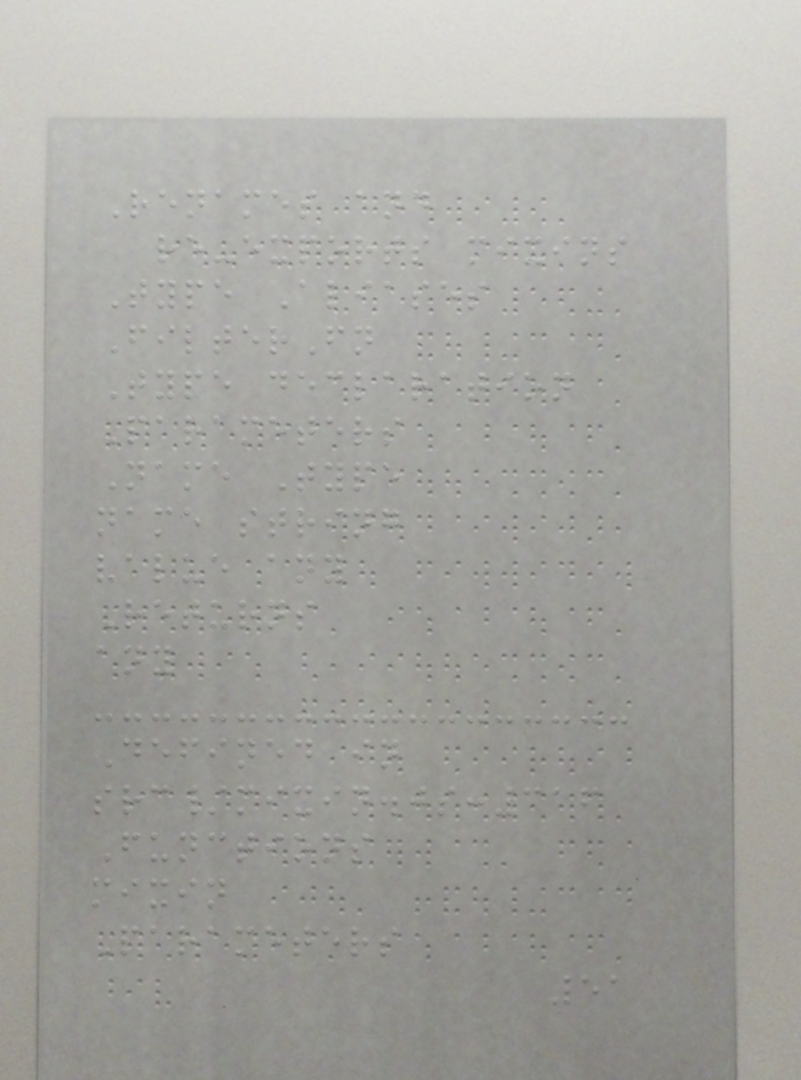Renames and
re-exports mixins
Type Aliases
FilterFn
Type declaration
Parameters
Name Type
name string
value any
Returns
any
Defined in
src/mixin.js:316
Functions
mixin
Parameters
51
